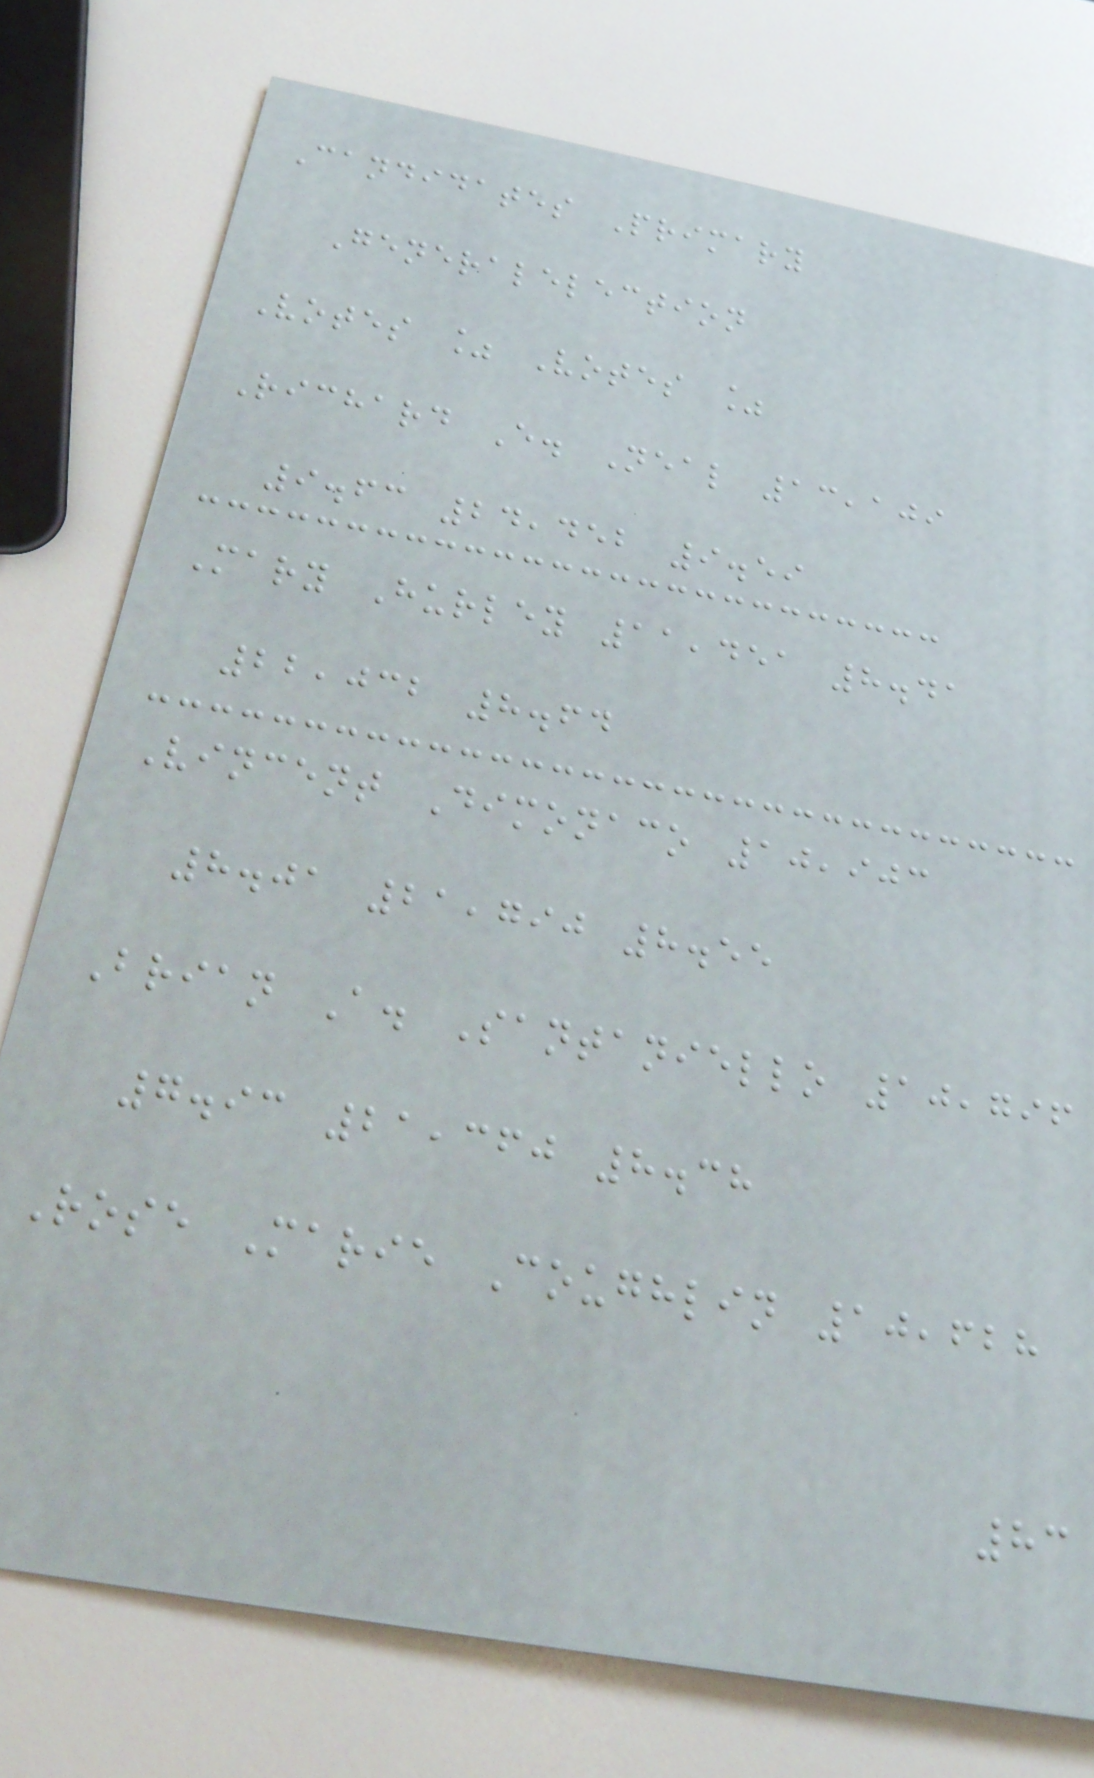Candidates Primary
Generalelection
Votes % Votes %
Richard E. Neal 13,109
9.63 24,452 9.59
Mary Hurley 11,451 8.41
22,032 8.64
Vincent Dimonaco 10,903
8.01 21,790 8.55
Brian A. Santaniello 10,796
7.93 21,360 8.38
Rose Marie Coughlin 10,628
83
